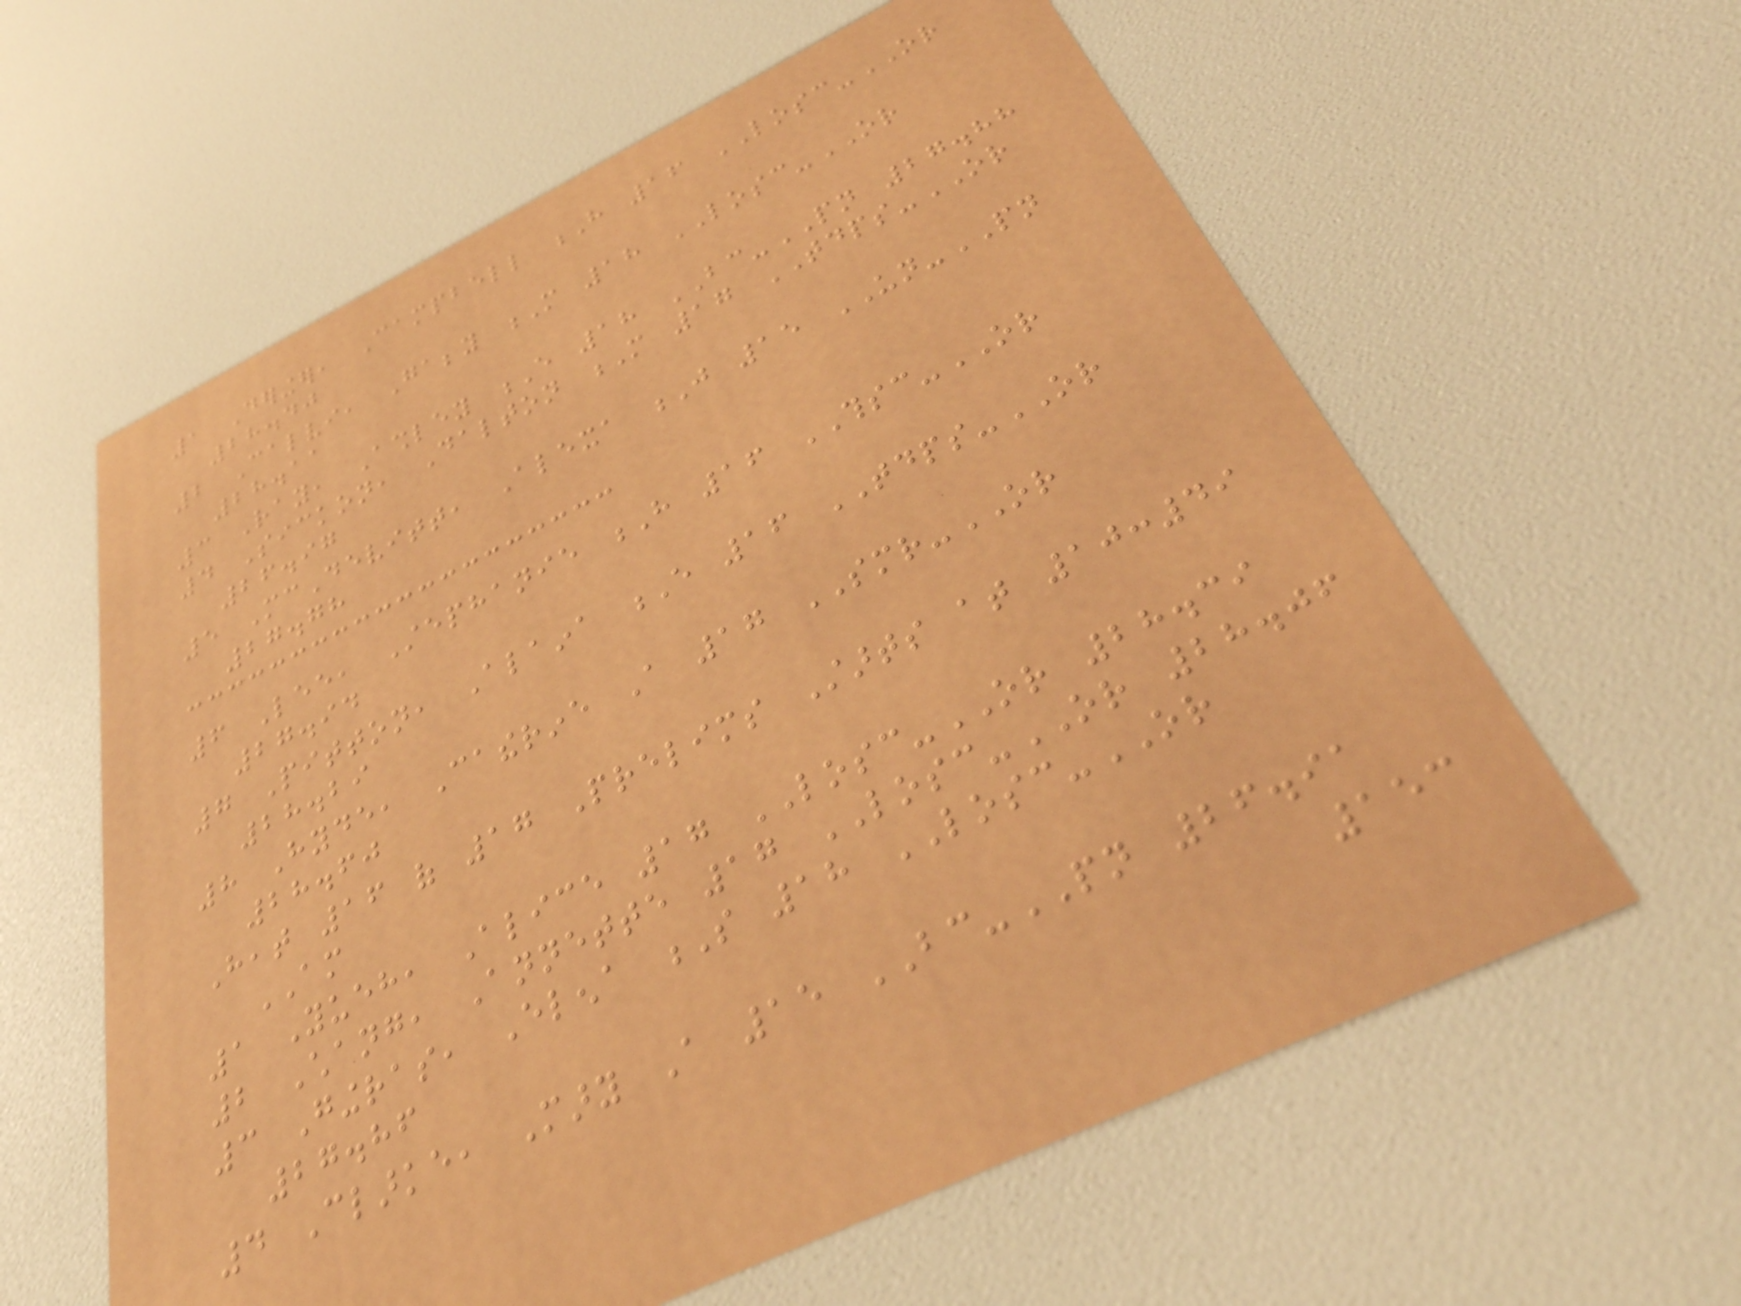1 Deringer, Campbell H 16 LOSC-OR
28.40
2 Calvi, Gabby M 18 LOSC-OR
28.11
3 Ray, Ashley E 18 BC-PN 27.88
4 Sickon, Dalton M 17 TDPS-OR
26.97
5 McDevitt, Alexa J 15 UN-PN
27.78
6 Lee, Stephanie H 16 THSC-OR
27.94
7 Pitton, Alaina E 16 TDPS-OR
28.29
8 Hyde, Catherine A 17 SMR-OR
28.60
Heat 16 of 17 Prelims Starts at 10:49
AM
1 Yueh, Alice 17 LOSC-OR 28.39
2 Chang, Annette 17 LOSC-OR 28.06
3 Gingras, Elena S 18 LOSC-OR
27.86
4 Clarke, Mary A 15 BC-PN 26.91
153
